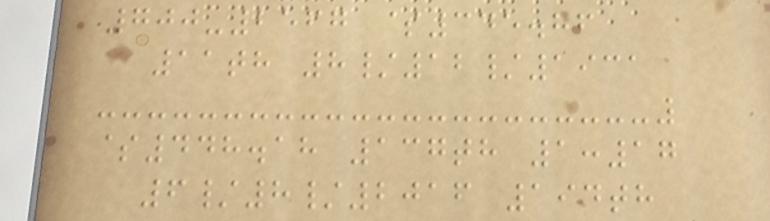700-2567 $345.86
11th 8/12/1931
$448.18 137th 1:17
6/8/2016 194th
